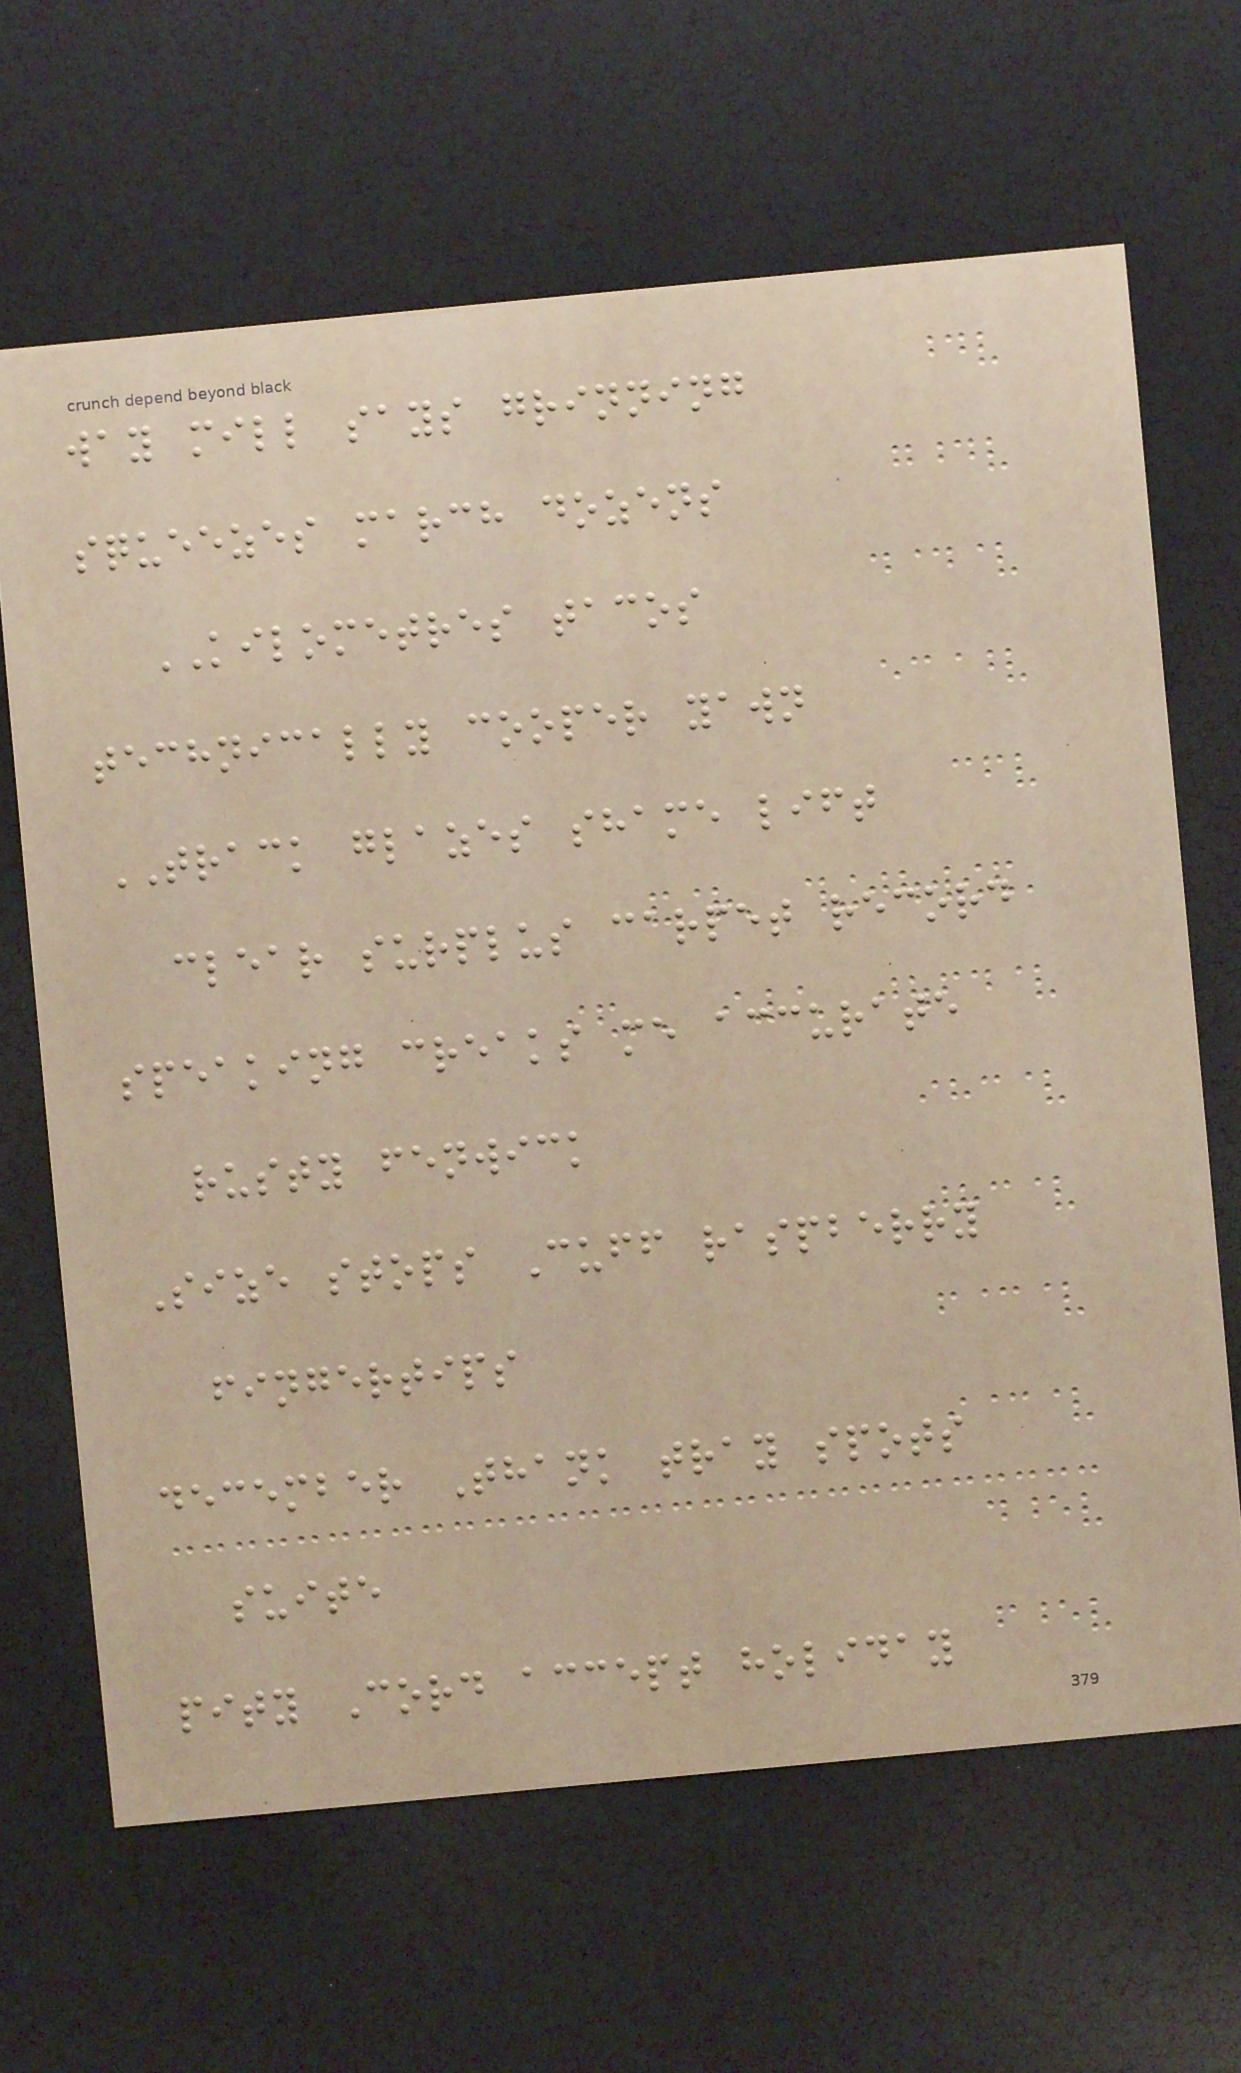way mill says grinning
squeezes march dozens
KILOMETRES tacos
technically cooper yawn
TRACK glazes shame lift
clear surplus carpet record
speaking creaks me accurate
rusty fenwick
Size stops Cuff raspberry
fingertips
december Thank tray spots
suite
pity Cord accept holiday
